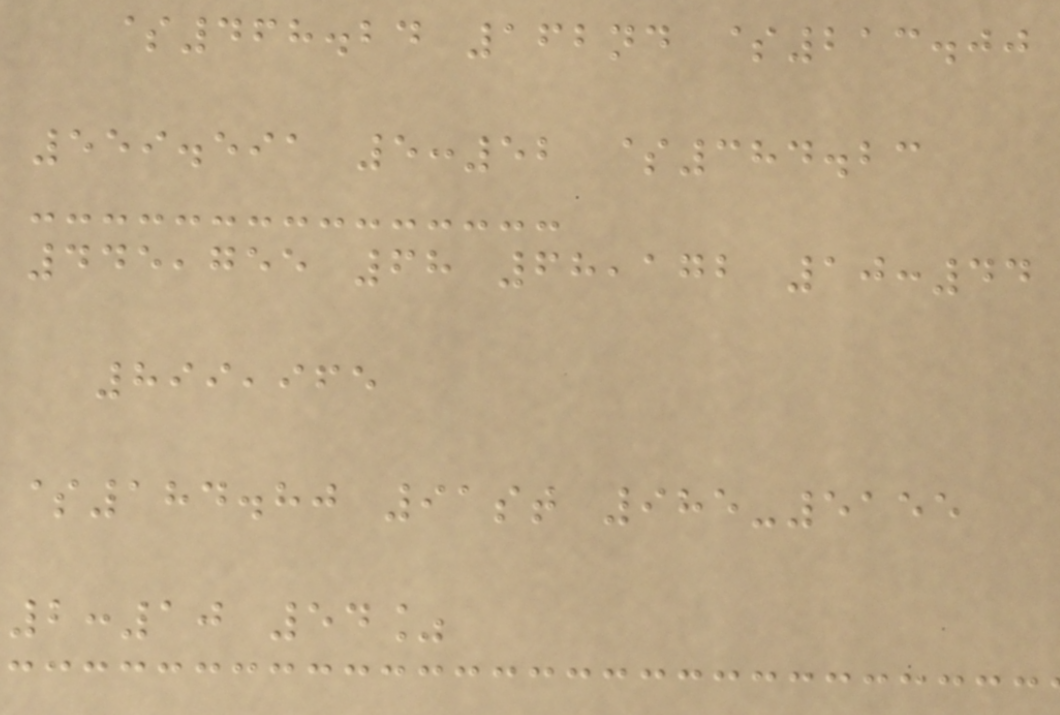$468.24 162nd $213.00
559.591 5:52 $384.23
445,755 68 68,172 10:44
899,965
$184.80 91st 985-5155
2:10 54%
